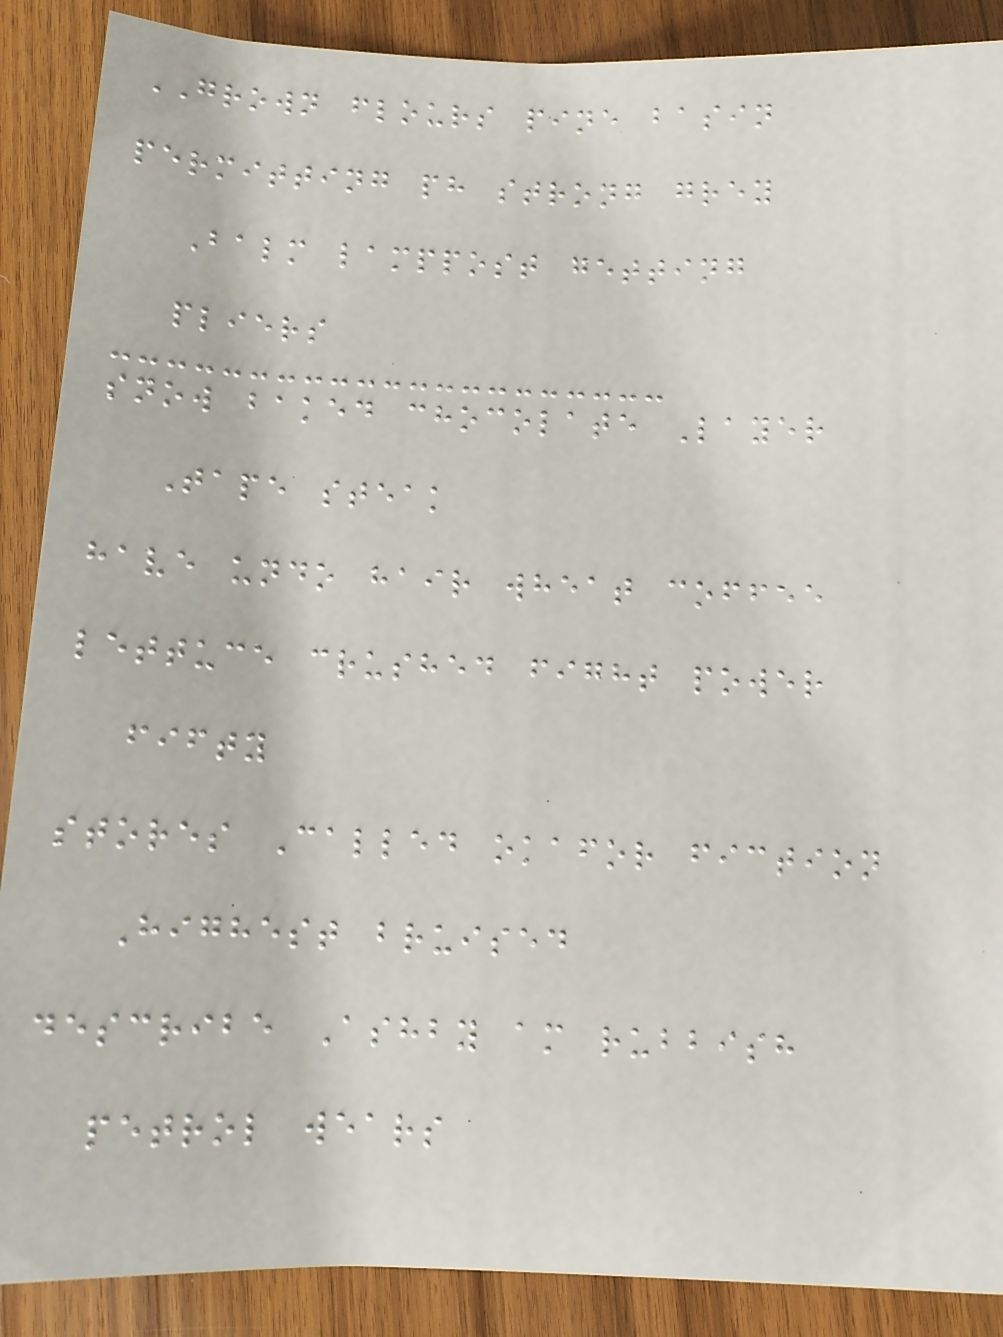GROWN flours pine basin
permitting ph strong grey
Balm lamppost getting
pliers
snow baked chocolate Layer
Tape steak
have undo hair wheat coffee
lettuce crushed fight power
fifty
stores Called okafor fiction
Highest bruised
describe Ashby am rubbish
petrol wears
